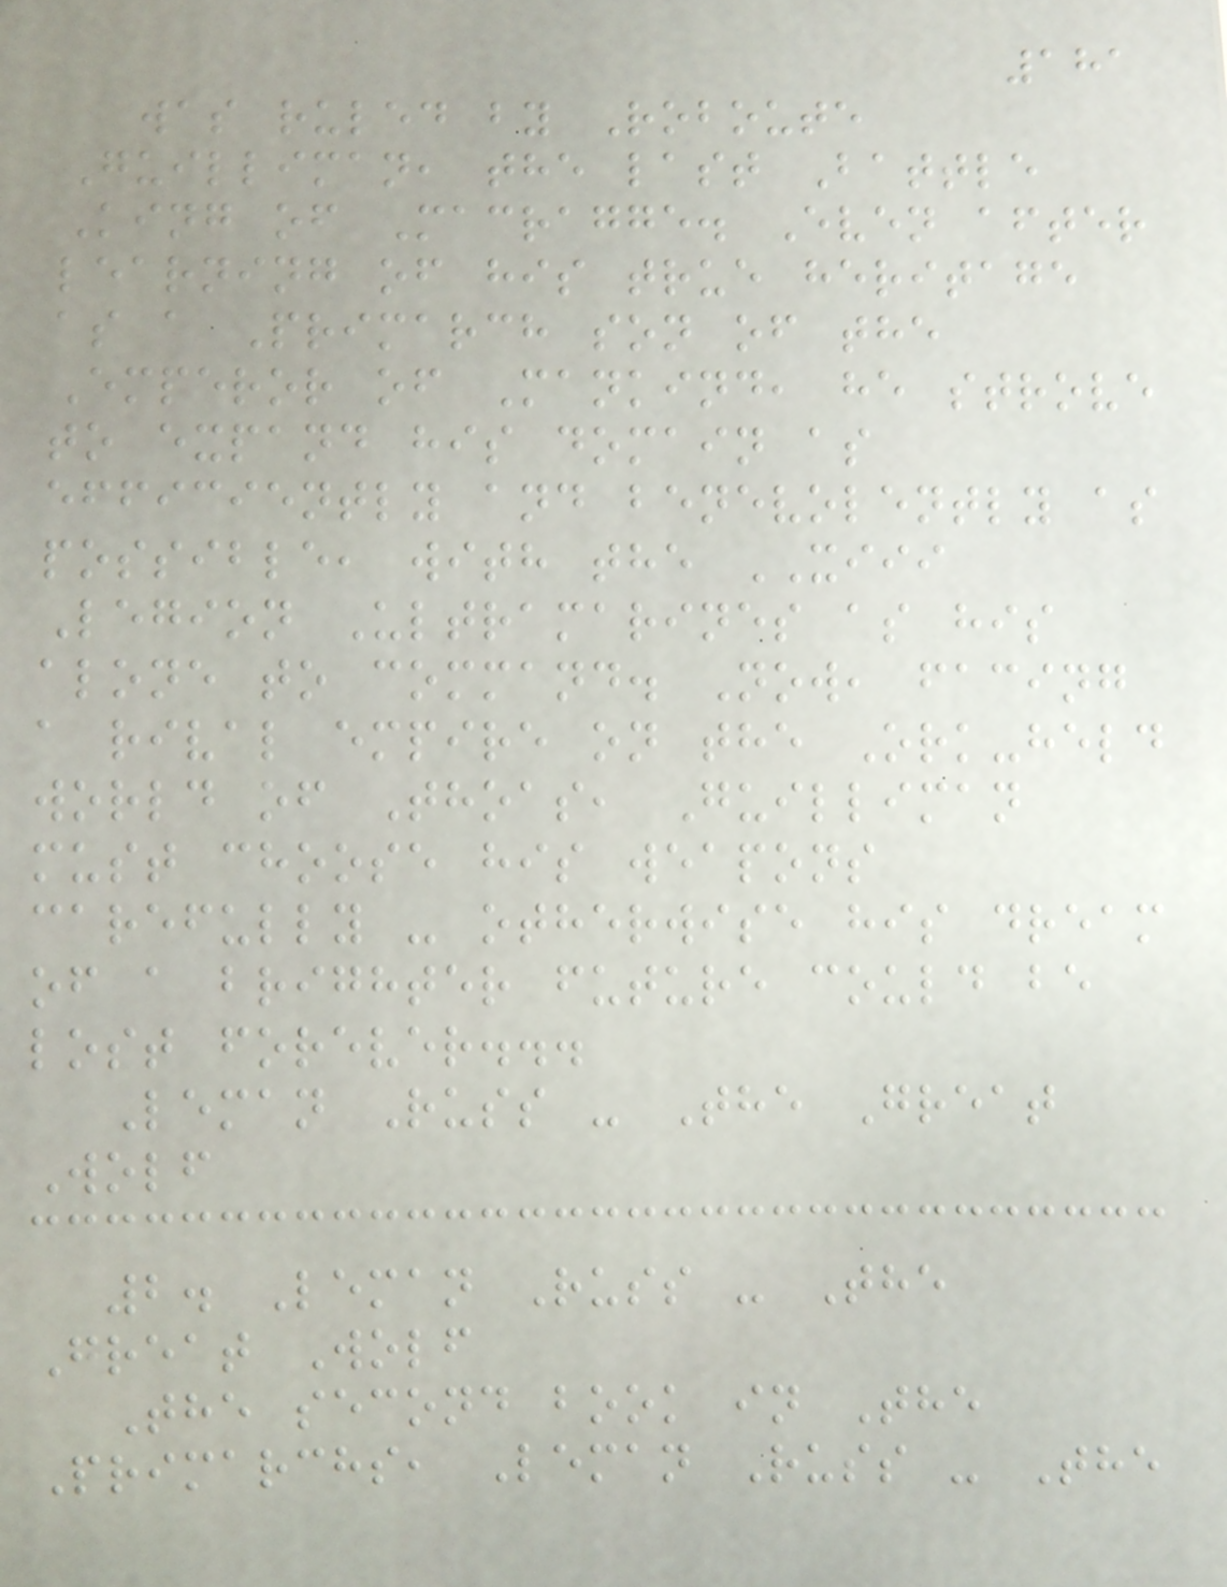181
was ruled by Roboute
Guilliman, the last Battle
King of Macragge. Even after
learning of his true heritage
as a Primarch son of the
Emperor of Mankind, he strove
to expand his domain as
efficiently and benevolently as
possible, with the XIII
Legion Ultramarines as his
alone to command. Now, facing
a rival empire on the Ork-held
world of Thoas, Guilliman
must choose his weapons
carefully - otherwise his dream
of a brighter future could be
lost forever...
Leman Russ - The Great
Wolf
2. Leman Russ - The
Great Wolf
The second book in The
Primarchs, Leman Russ - The
